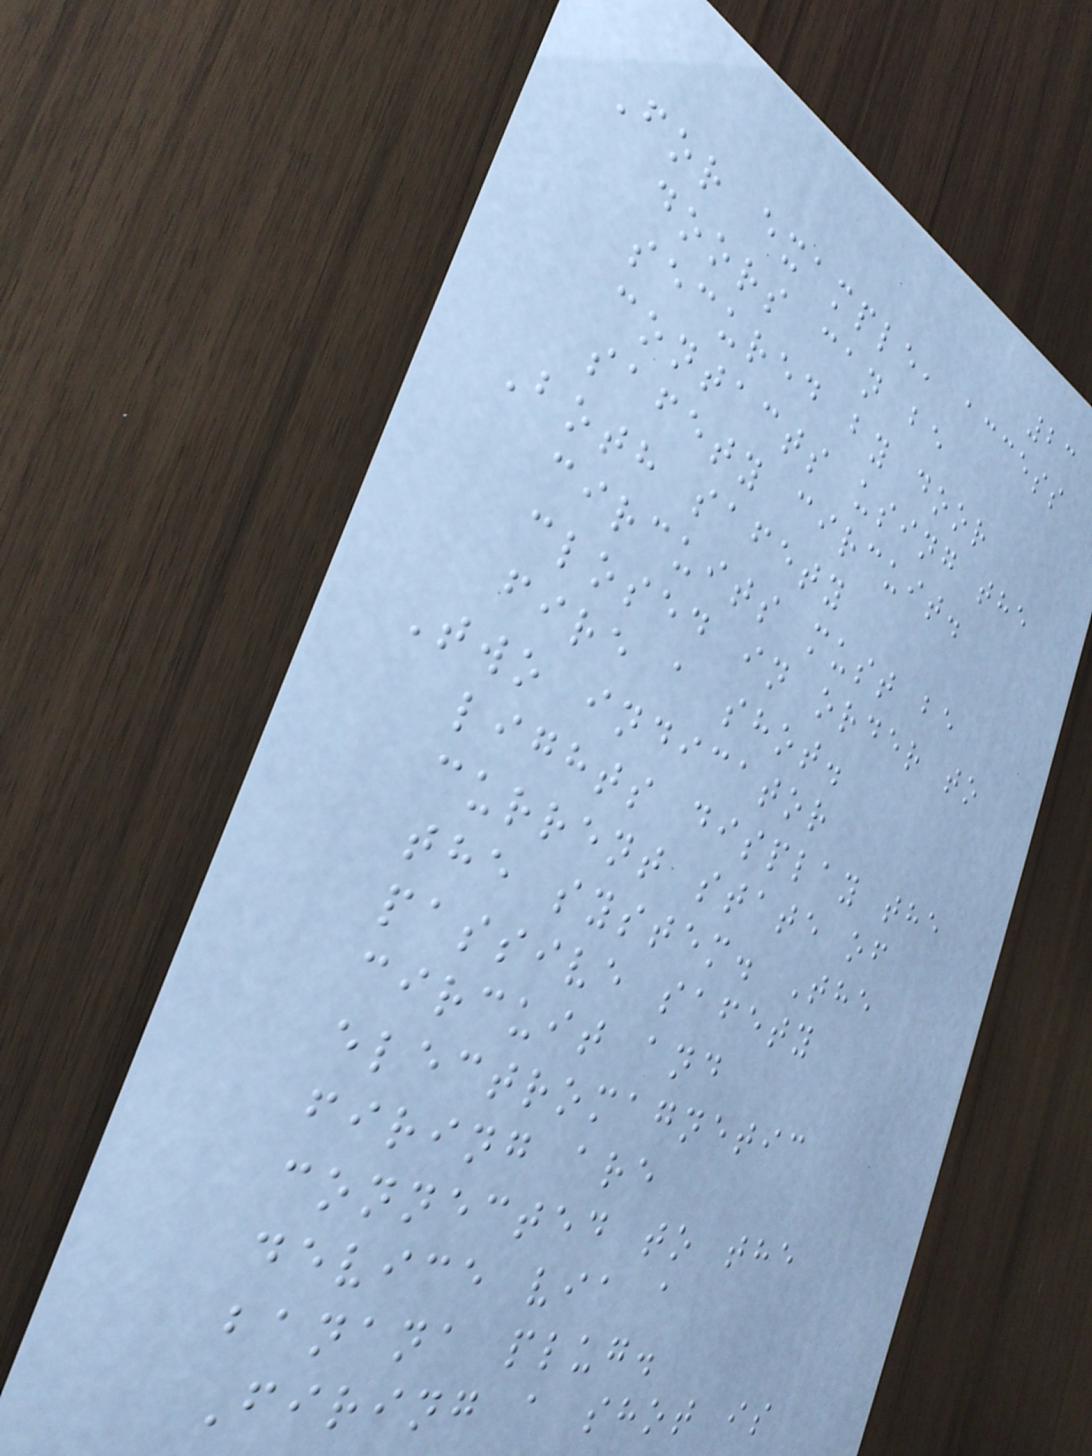23
For example, access
doors can be
secured by door
contacts using the
safety circuit.
Both safety
circuits must be
closed in order to
fire a shot.
Two indicator
lights display the
current state of
the system. The
passive safety
circuit and
electromagnetic
firing are
connected to the
device via a
banana plug.
Firing a shot is
